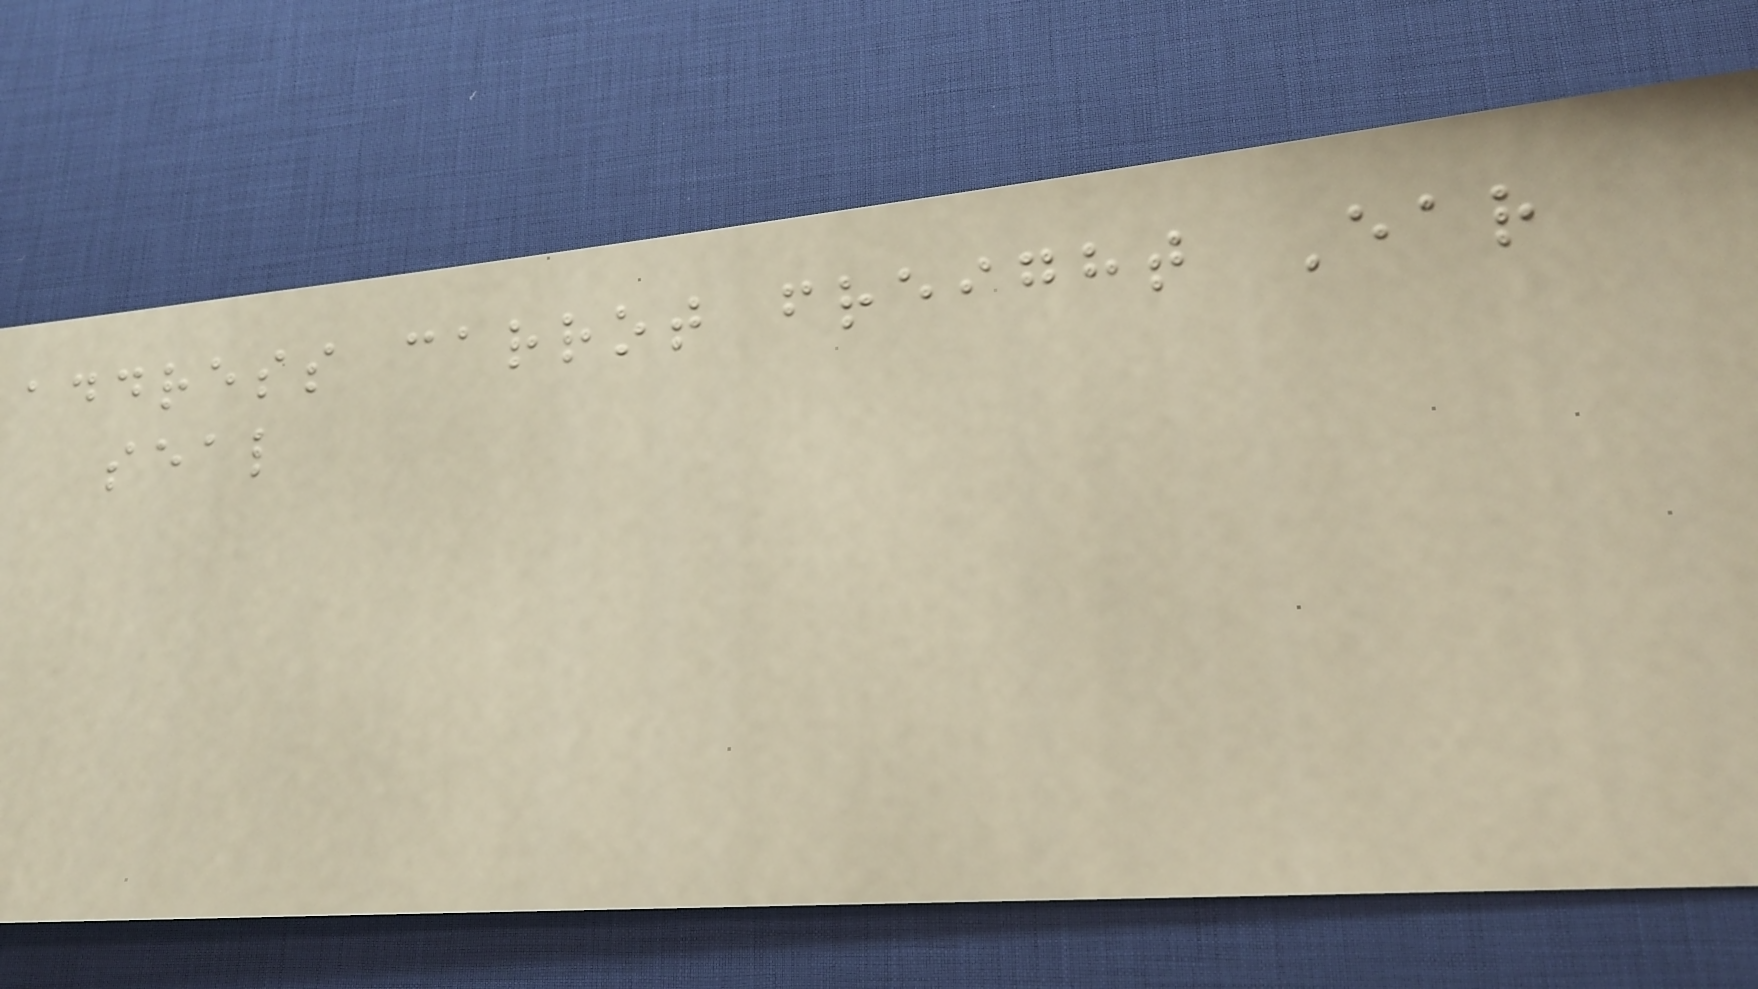address carrot freight Ear
seal
